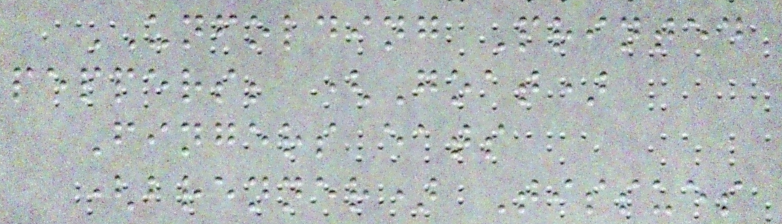UNFOLDING Printed
peppers; (Goat)
Fingers eats
(brenner) Tissues
